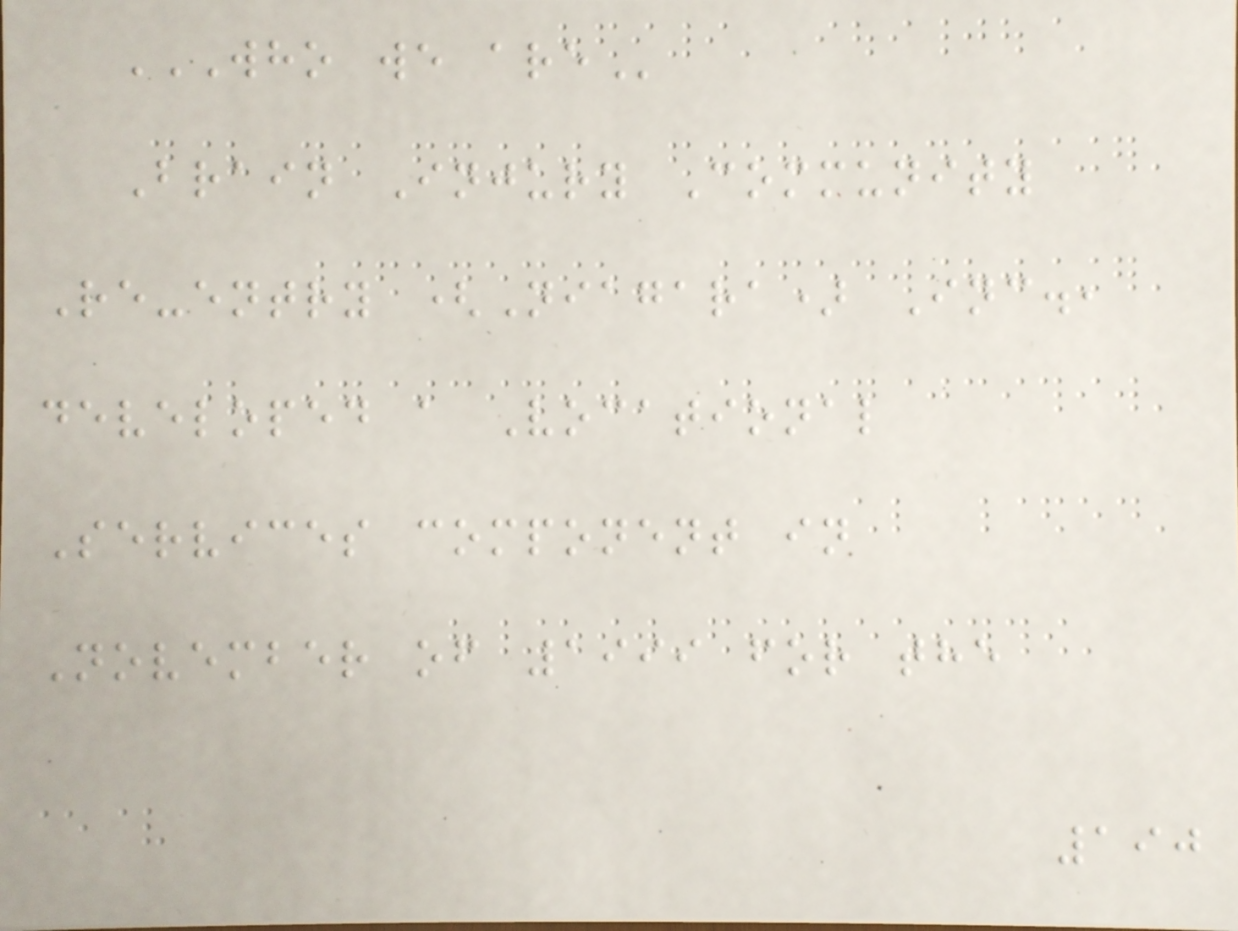WHO WE ARE
Brain Injury Community
Re-entry (Niagara) Inc.,
developed a Vocational
Services component in
November of 1999 for the
190
